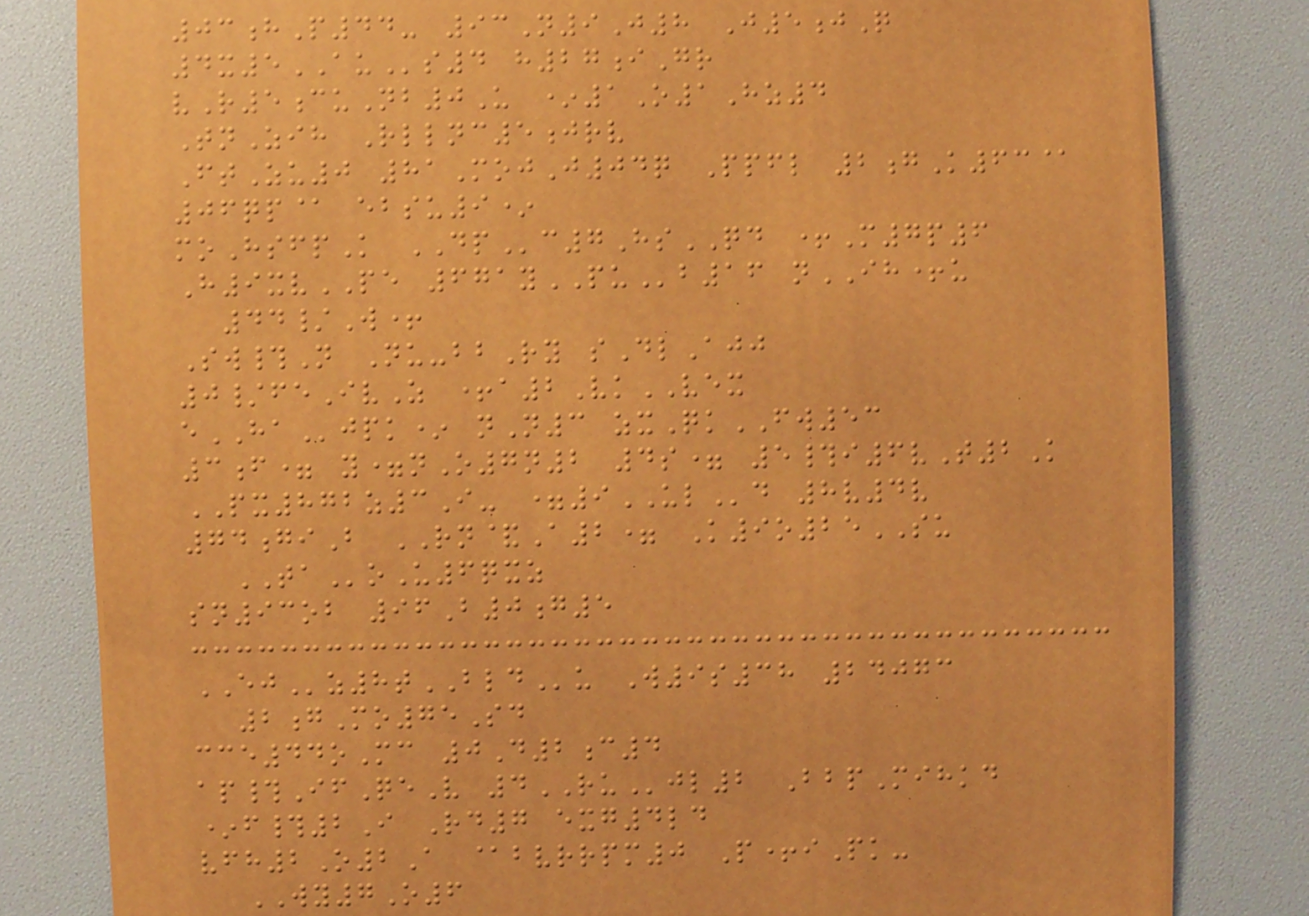03hP44- 93N9J8 J5jQ
4x5AUs4 h27iGr
vR5cuNb0U *1O1Hz4
TnZih Rllnc5jrv
FtZu0 81MojJ04q Ppfl 2gK63@
06qp@ ebsu9*
moHsfpK DPc7HsQD +M7p6
H9xvPE 671yPUb16 nIH+u
44/W+
Sw#N Nu-bbRy sDlAjj
0/feIvZ +a2VkVEX
eHAjpk* nN3 zxQkFW53
3f= y=nO7n2 4s= 5#i6vT2K
PX872z3I- =9ULd 8v4v
74giB RN&A2= K9o25SU
TAoU6qxz
sn93ob 96B0g5
EJz8tBLDu W9s38 24073
2gMo75Sd
cce44oMc 0D2c4
ap#IfQeV 4RUjl2 BbpMihkd
*f#2I Rd7 exg4ld
vfh2O2A @bvrrpm0 P+iPk-
WY7O6
